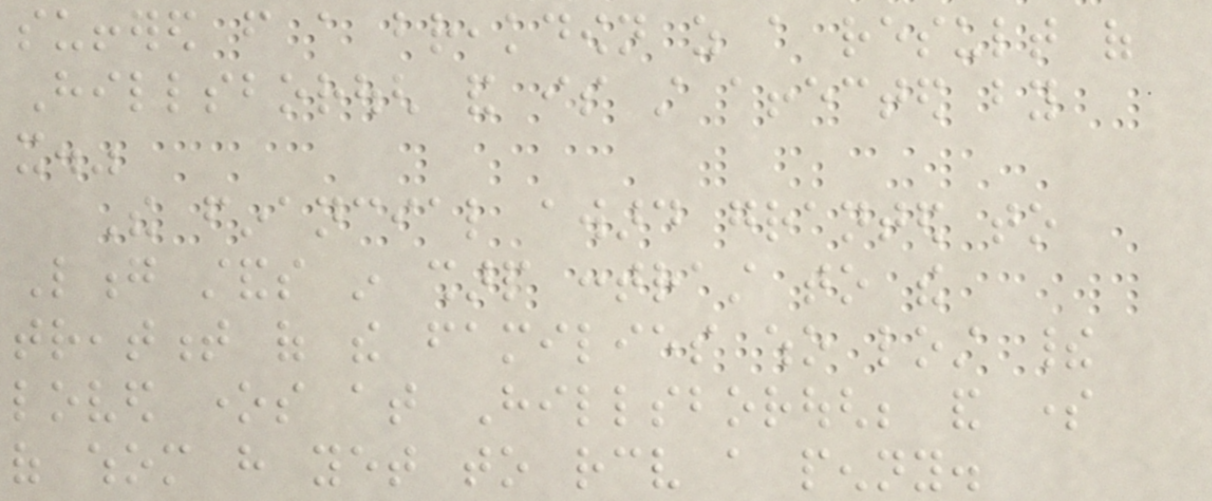suffered from a breakdown as a result of
Hillsborough and is still affected by
it."
The financial award granted to
Long stands in sharp contrast to the
treatment of the families who lost their
loved ones at Hillsborough; and some
of whom have yet to receive a penny.
